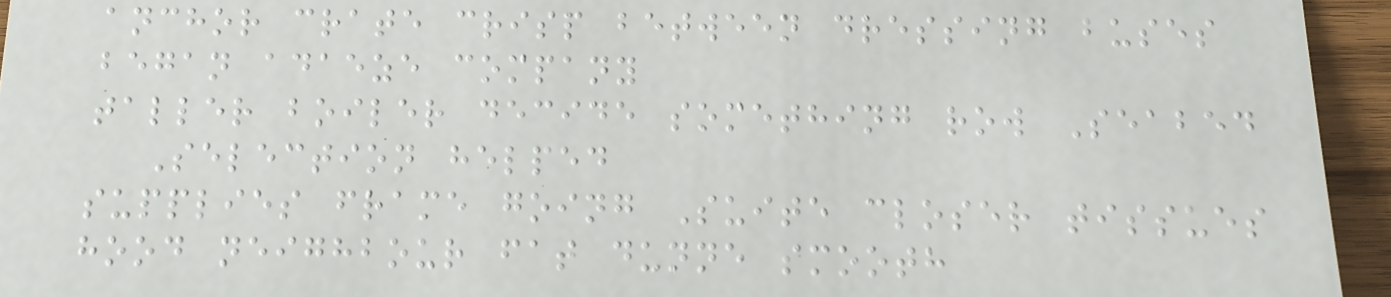anchor crate crisp between dressing buses
began adaeze company
taller boiler decide something row Seabed
Selection helped
supplies frame going Suite closer tissues
hood neighbour fat dunne smooth
